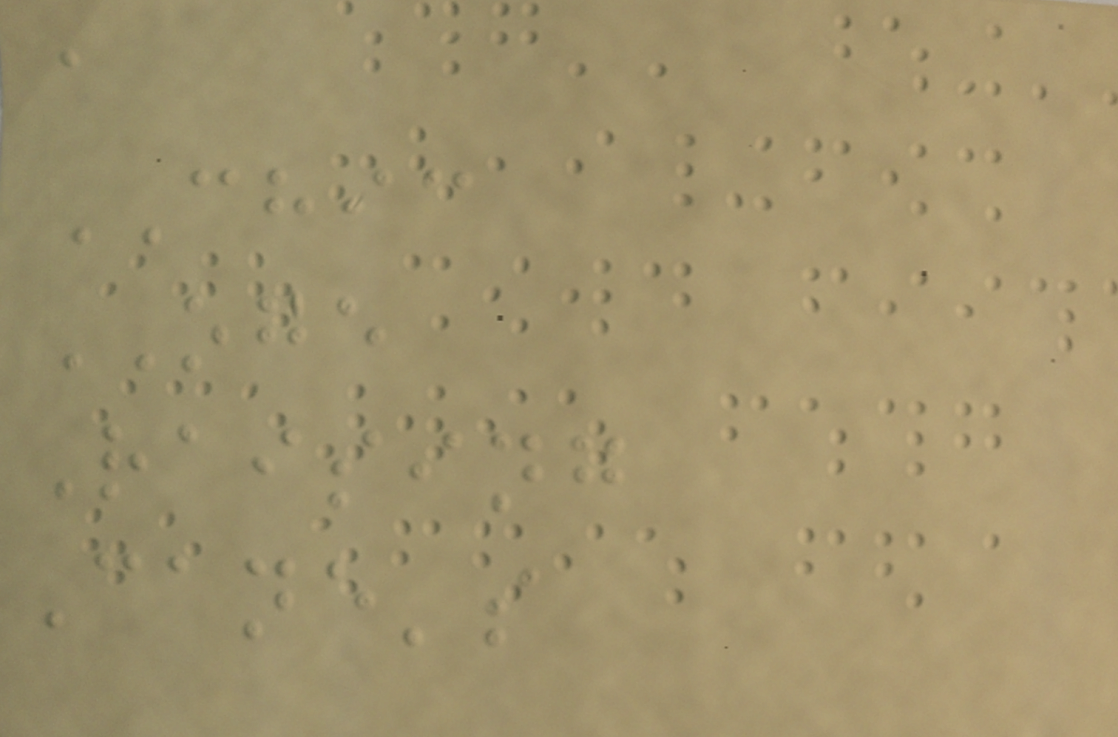a
CHIC
OGE
Raising
Cane's
